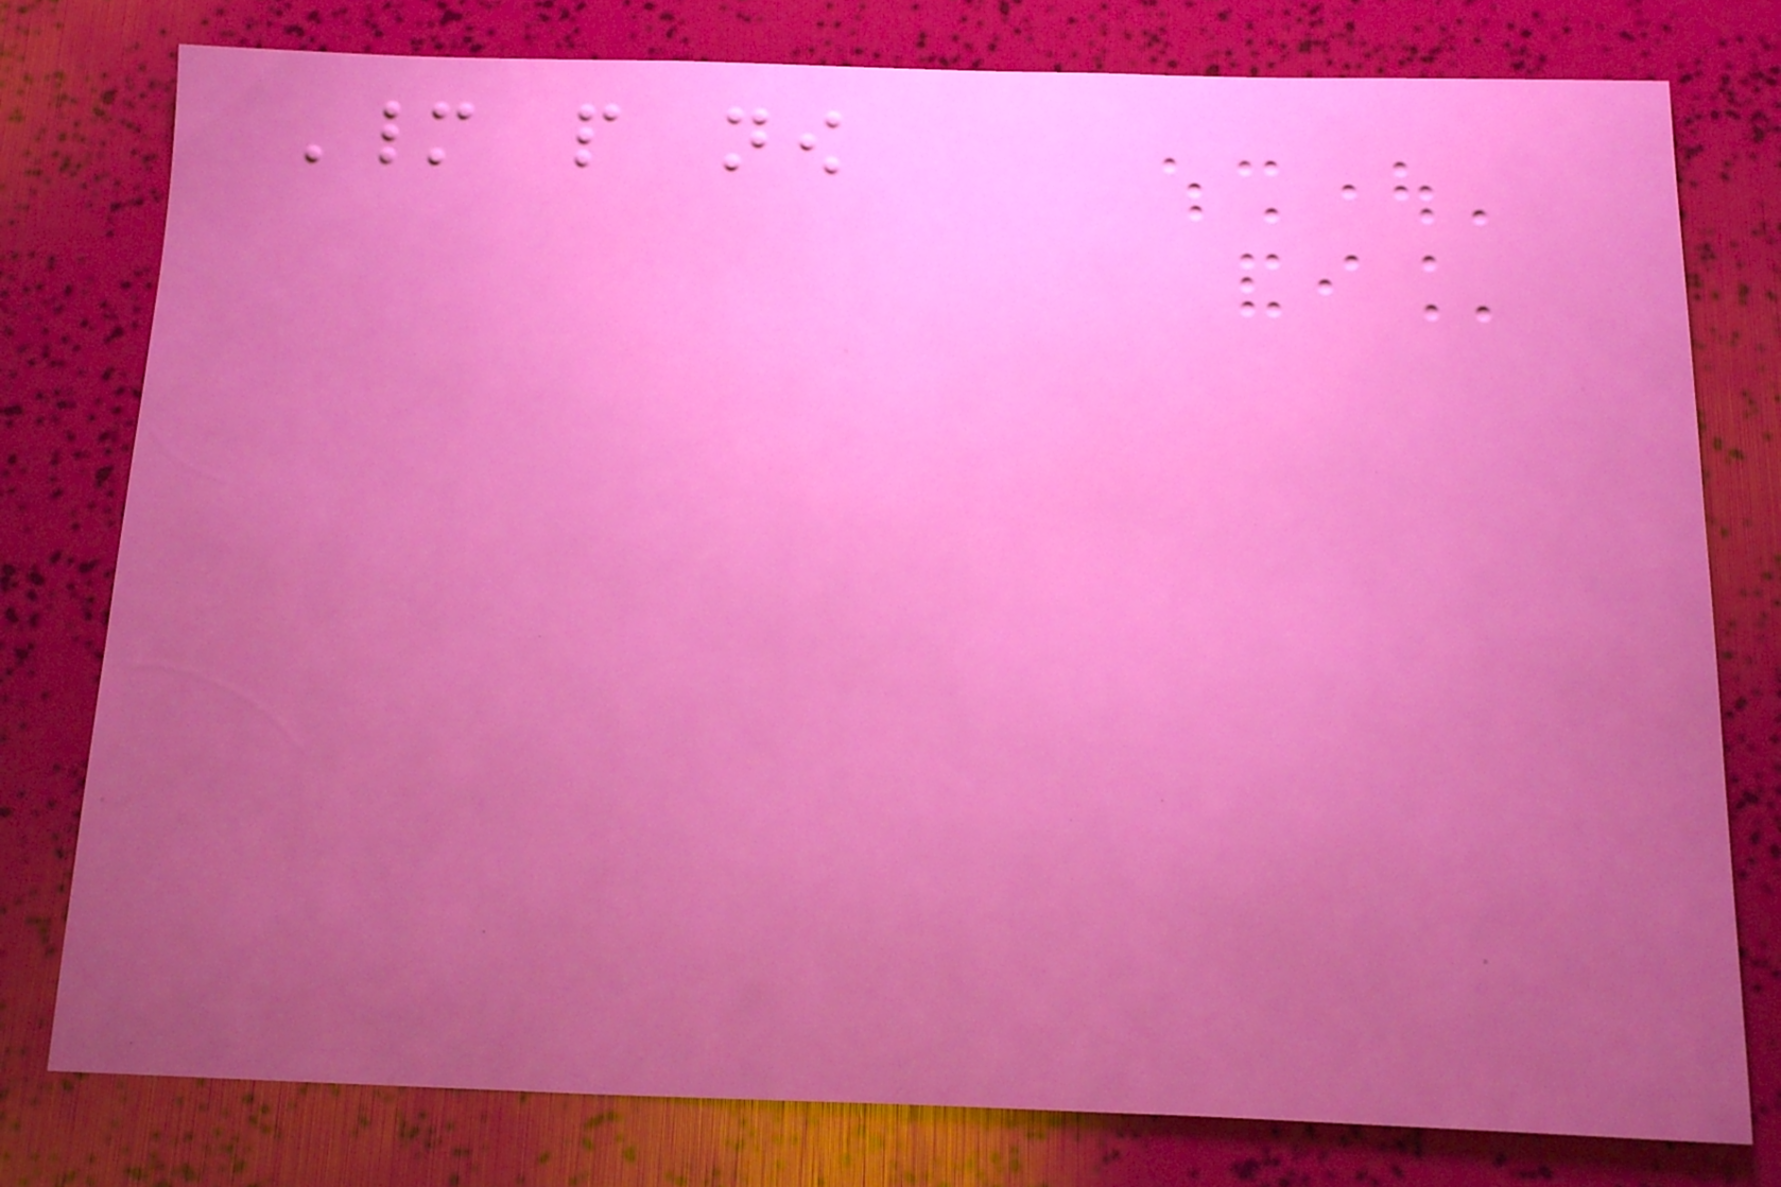Many people now
